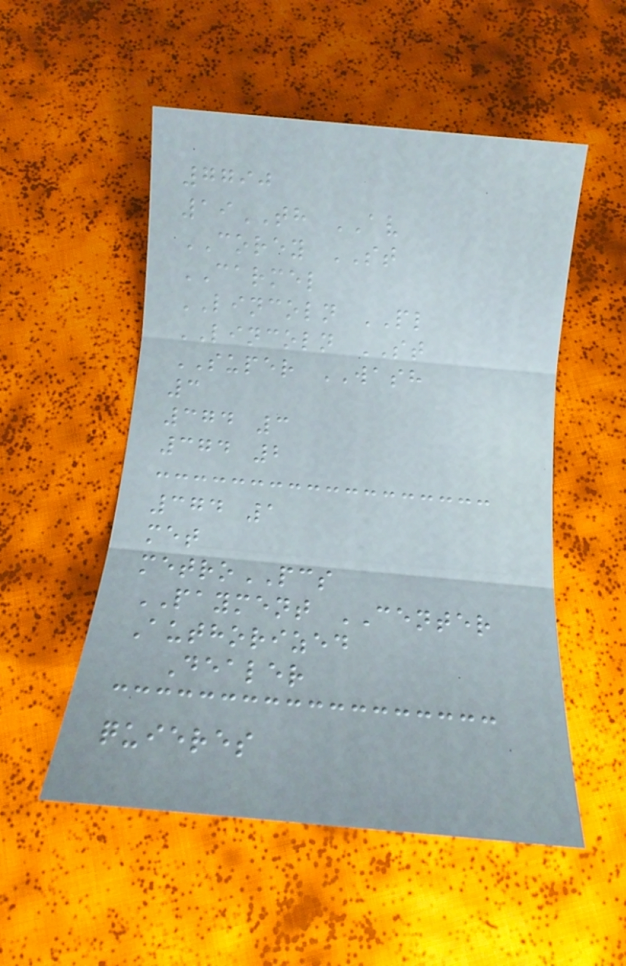7790
19TH AV
COREY ST
CARMEL
LINCOLN PL
LINCOLN ST
SUPER WASH
3
374 3
374 2
374 1
met
metroPCS
PAYMENT CENTER
Authorized
Dealer
quieres
